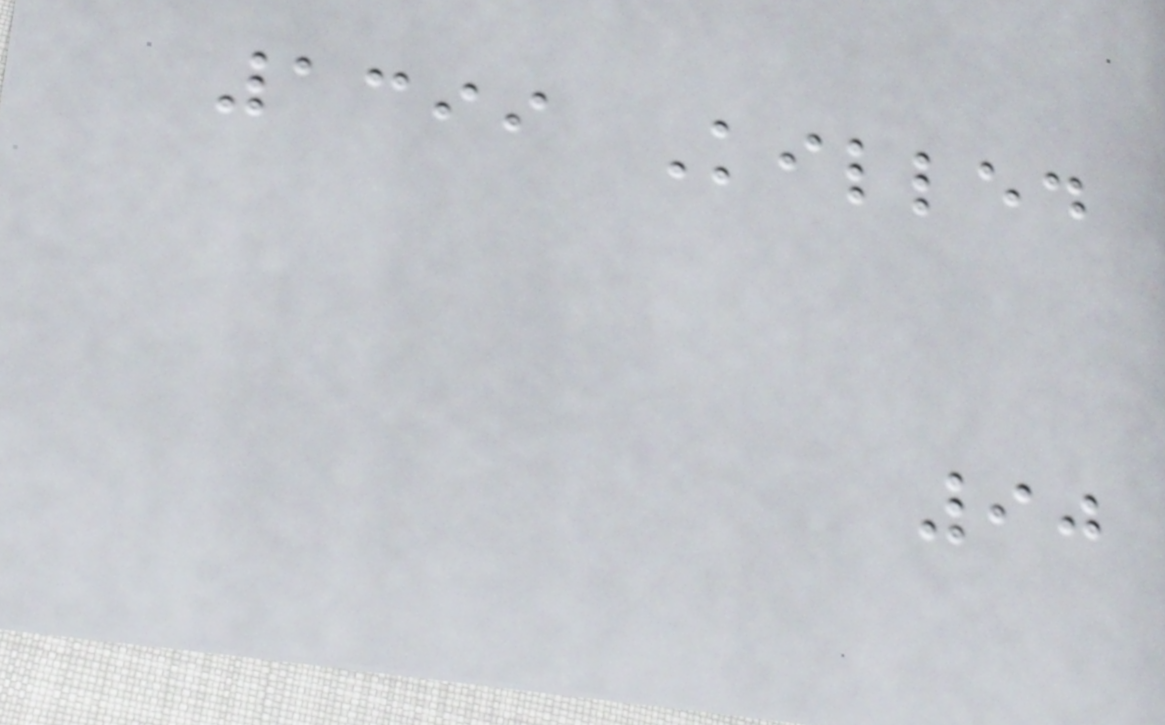1399 Killed
90
